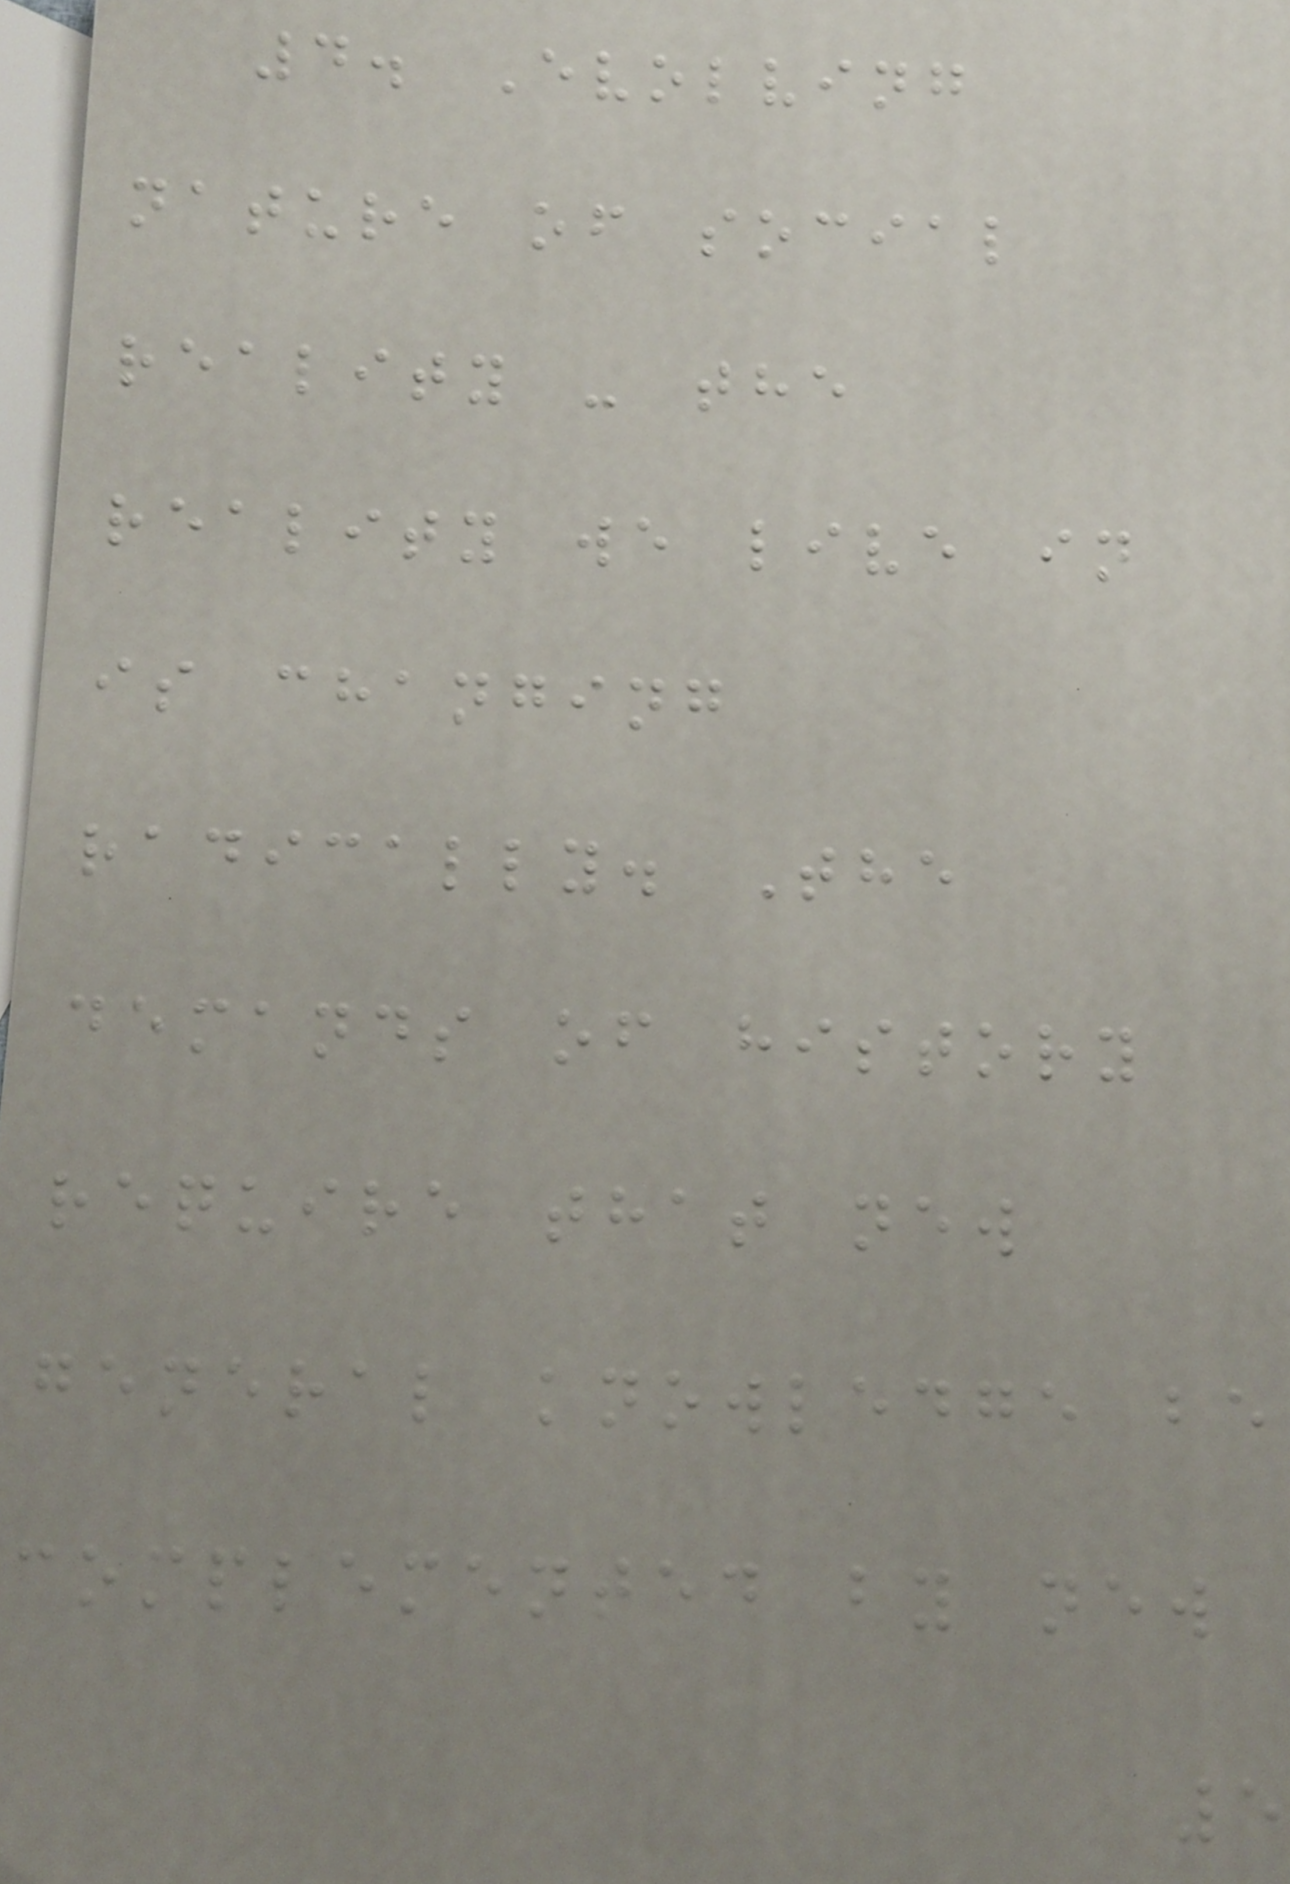4. Evolving
nature of social
reality - the
reality we live in
is changing
radically. The
demands of history
require that new
general knowledge be
complemented by new
5
